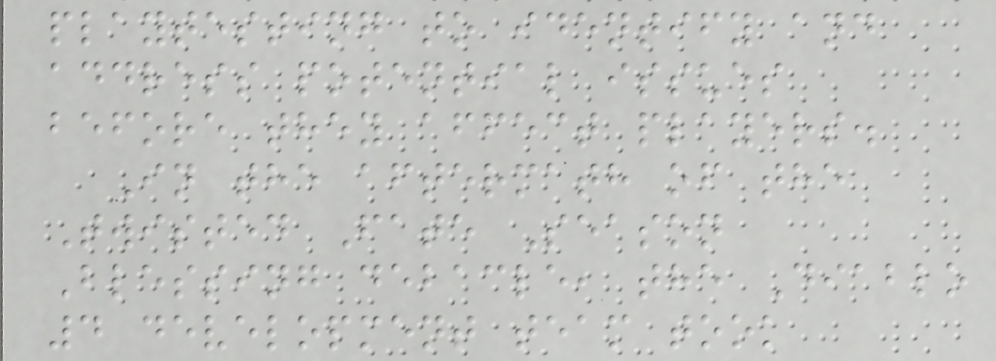playtesting to identify and
address potential issues
before they affect players.
In the aftermath of the
Twisted Fate Season
Blessing debacle, the Diablo
4 development team took
